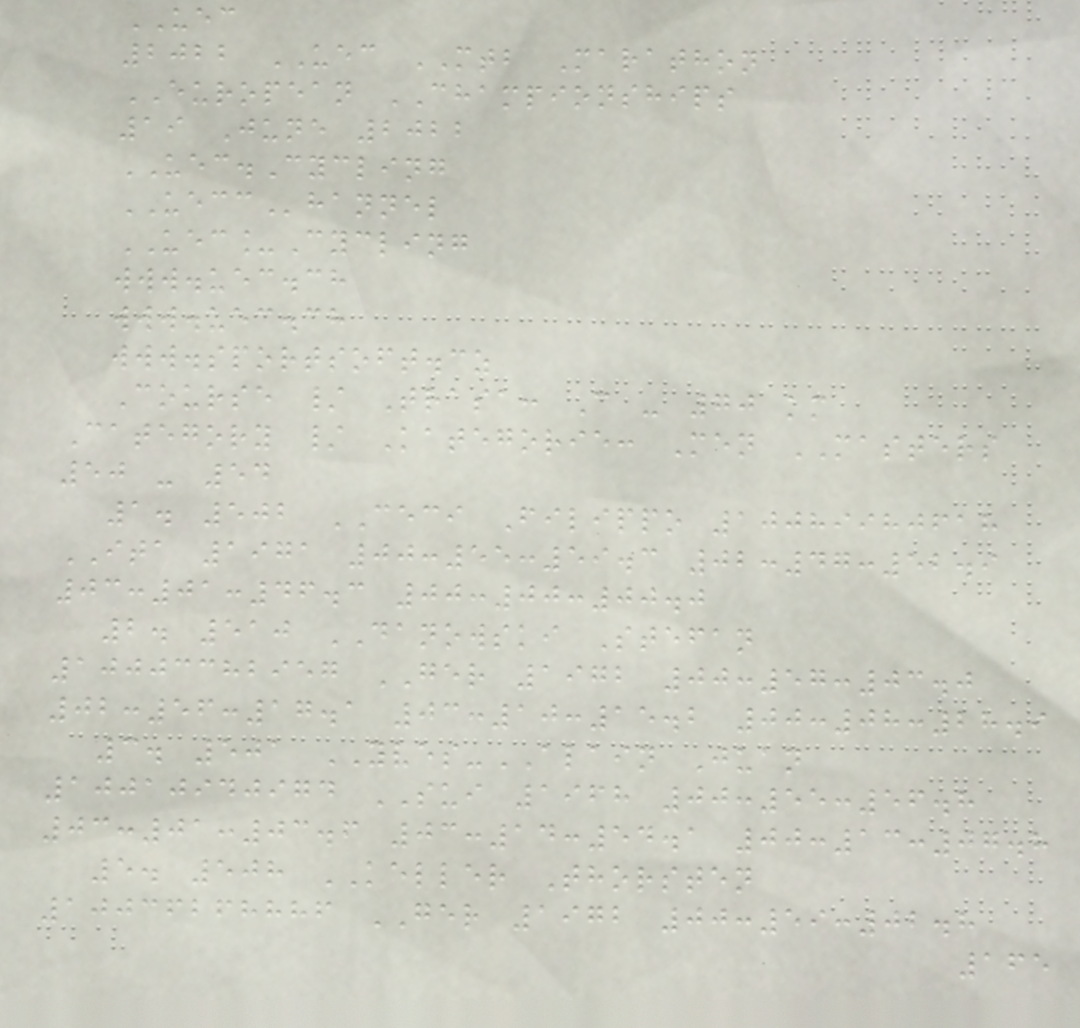UEC
2022 UEC MTB Marathon
EUROPEAN CHAMPIONSHIPS
19 June 2022
UEC.Cycling
UECChannel
UEC_Cycling
www.uec.ch
www.uec.ch
www.sportsoft.cz
Course / Trasa: C - 70 km
Category / Kategorie: Men MASTERS
50 - 54
1. 502 CECI Filippo 10089980618
ITA 1971 00:55:59.3 02:47:52.9
03:01:46.3 00:00:00.0
2. 510 DANOWSKI Stefan
10003382957 GER 1972 00:57:03.0
02:56:17.1 03:10:15.2 00:08:28.9
3. 501 YVES-ALAIN Juan
10010940974 SUI 1968 00:55:56.8
03:01:03.6 03:14:54.1 00:13:07.8
5. 508 KELLER Thorsten
10036268886 GER 1972 00:59:02.8
165
